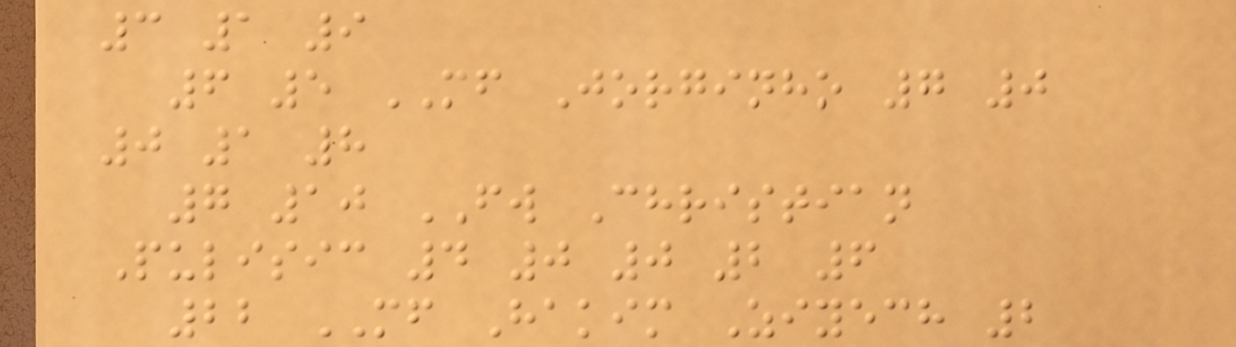3 1 9
6 5 MF Jorginho 7 0
0 1 8
7 10 FW Christian
Pulisic 4 0 0 2 6
22 MF Hakim Ziyech 2
